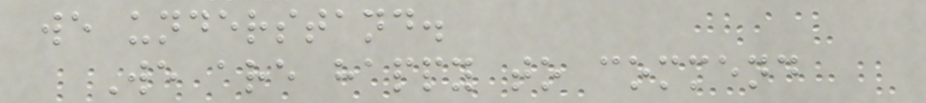we understand.
We are happy to commend
